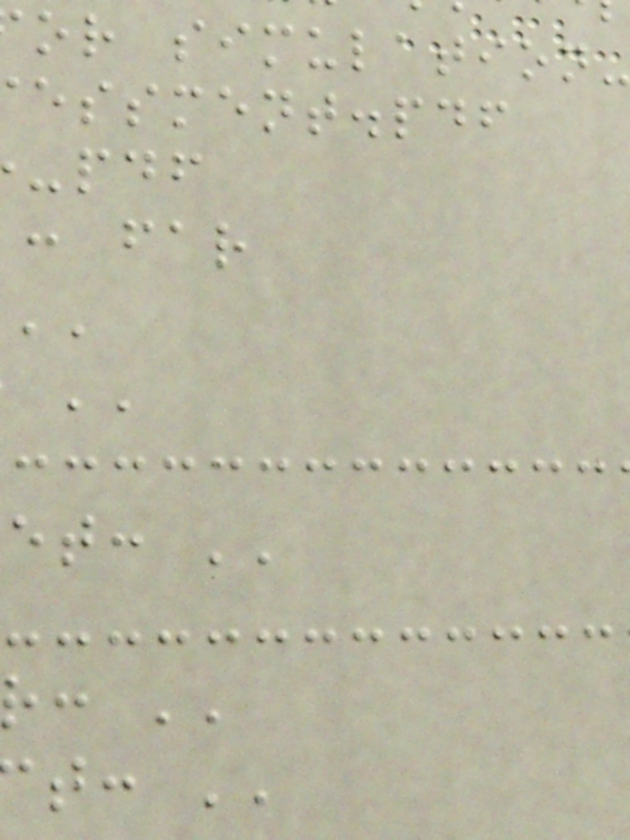or simulation
essment.pdf
-pdf
: far
et: ''
: ''
t: ''
